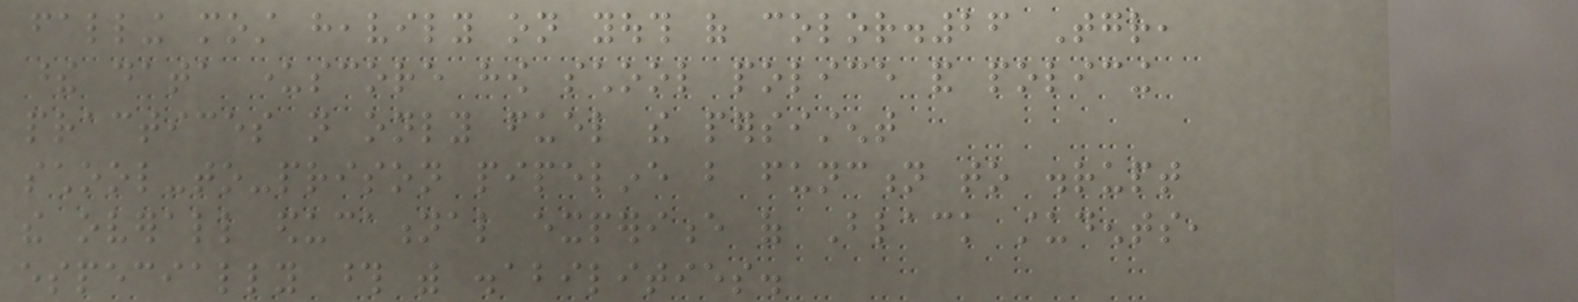falling most heavily on youth of color.26 Together,
these data underscore how school police and policing
practices not only fuel the persistent
school-to-prison pipeline but function to disrupt
the overall educational experience of Black students,
especially those with disabilities.
